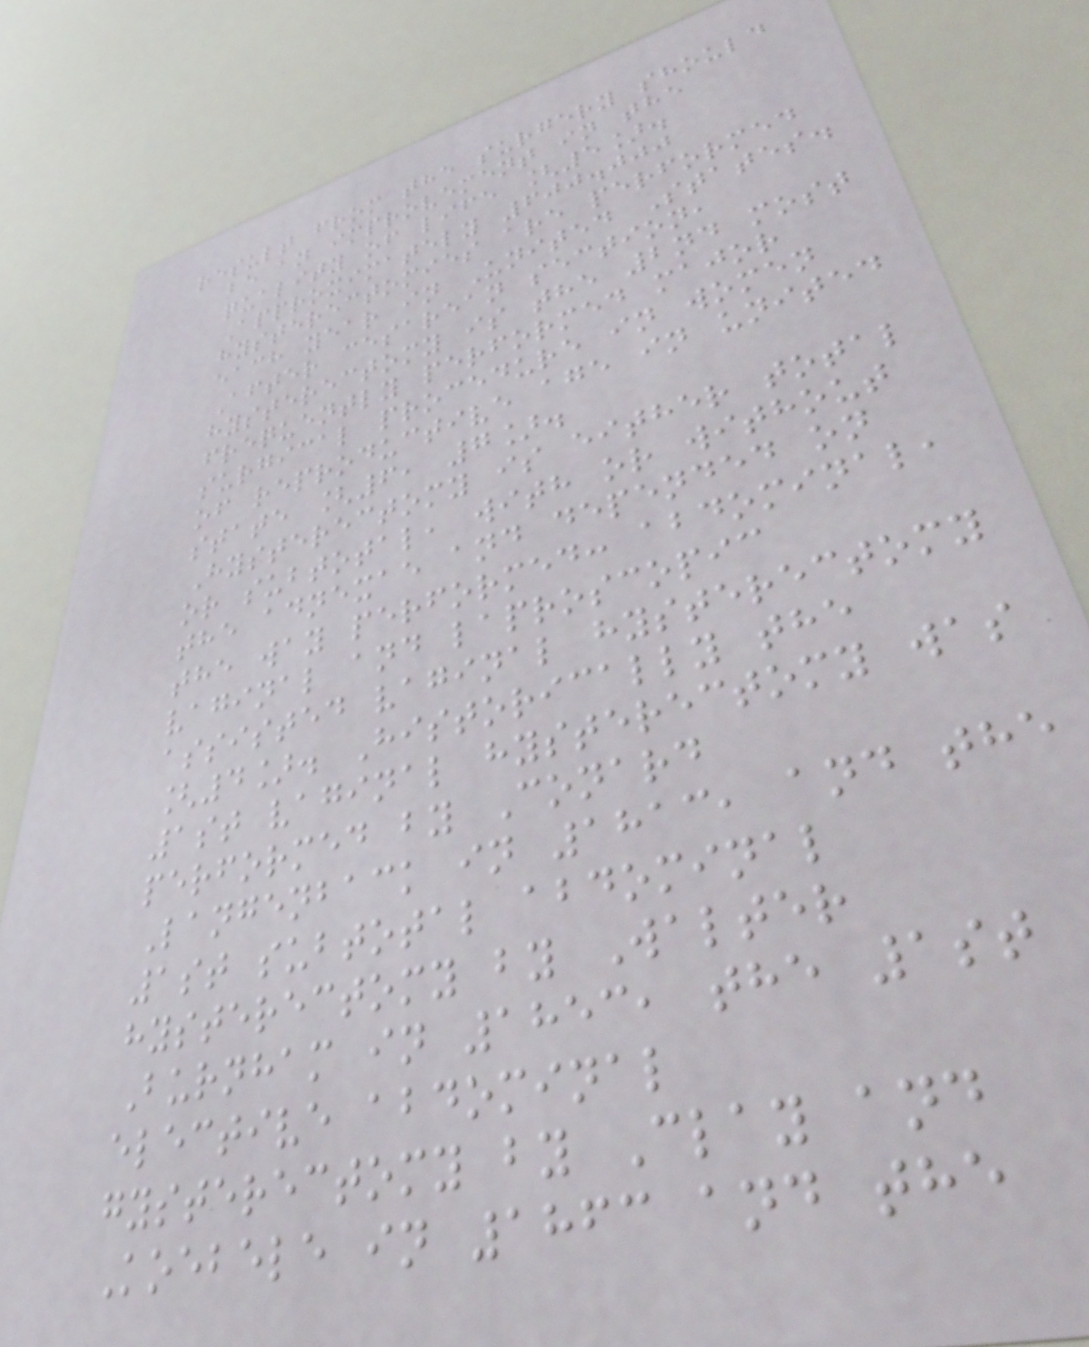result from the surgery should
be an improvement in the
quality of life [5].
Approximately 600.000
hysterectomies are performed
each year in United States.
After cesarean section,
hysterectomy is the 2nd most
frequently performed major
surgical procedure in women
of reproductive age in united
state [6, 7].
Hysterectomy is either total
or subtotal, with or without
the adnexae and depended on
the way performed: abdominal,
vaginal and laproscopic
assisted vaginal hysterectomy
[4]. Historically the
1st vaginal hysterectomy was
performed by Conard
Langenback in 1813, and the
1st subtotal abdominal
hysterectomy by Walter
Burnham in 1853, the 1st
elective abdominal
gysterectomy by Clay and
Koebele in 1863 and the
